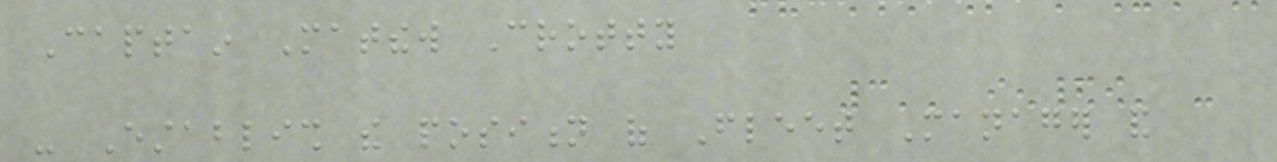Captain Matthew Crotty
- Establish the position of Fleet Manager and
